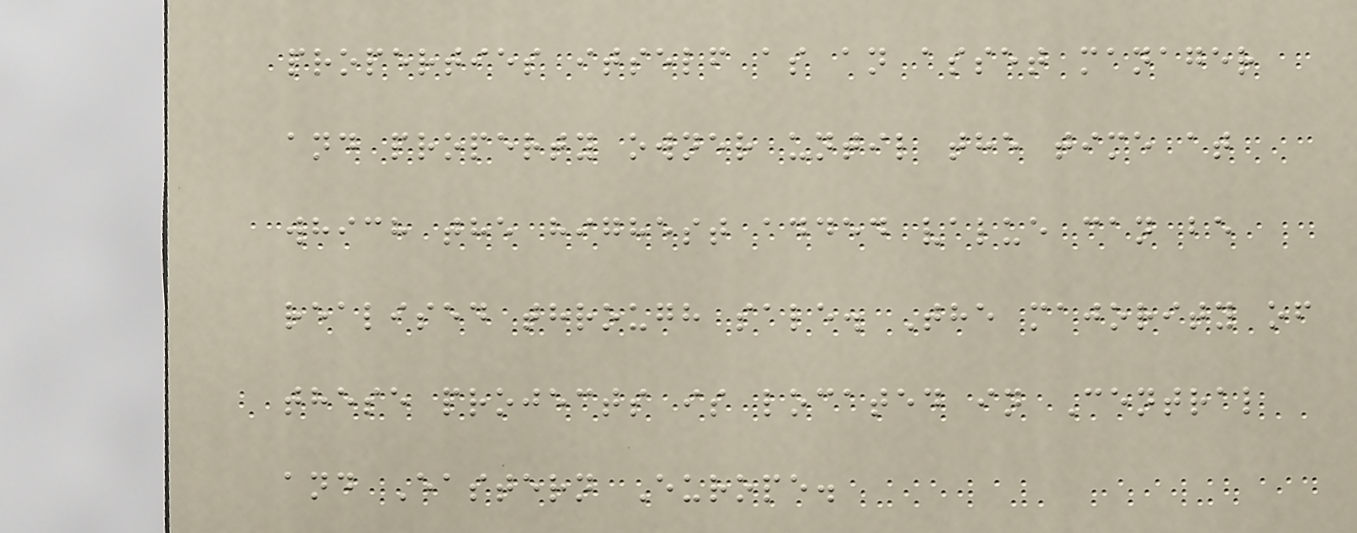properties itself as an asset manager
and property owner until the time at
which the highest added value can be
realised through sale. The majority of
these projects is located in Central
and Eastern Europe.
